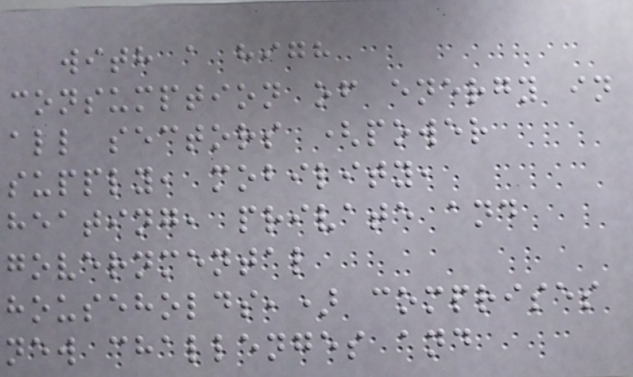with a high
consumption of energy in
all sectors (power
supply, mobility,
heating, private and
governmental
households,) comprises
new challenges and
